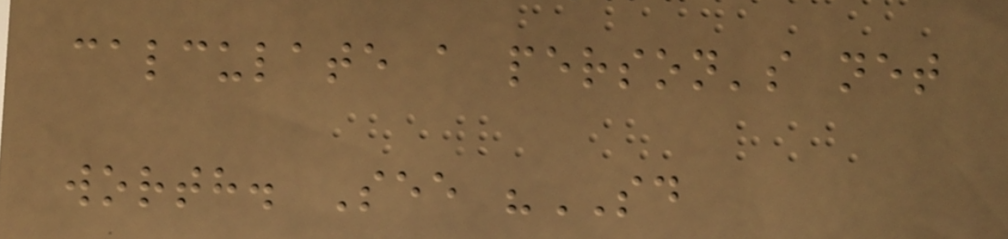calculate a person's net
worth. See "SD
